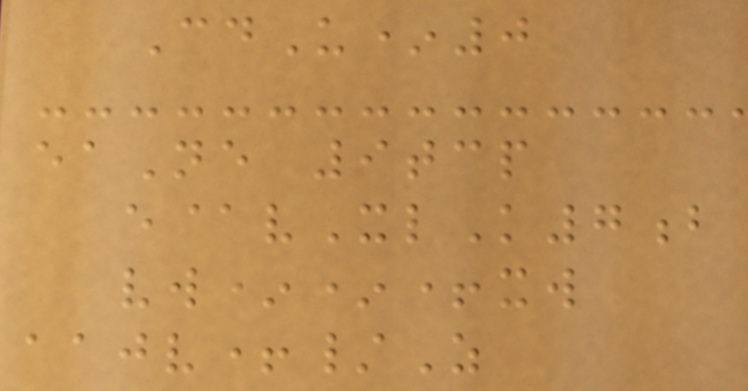CdU*0
eaNe 9tcp
e@vXlK7b
vw**+xw
aajv+/Z
